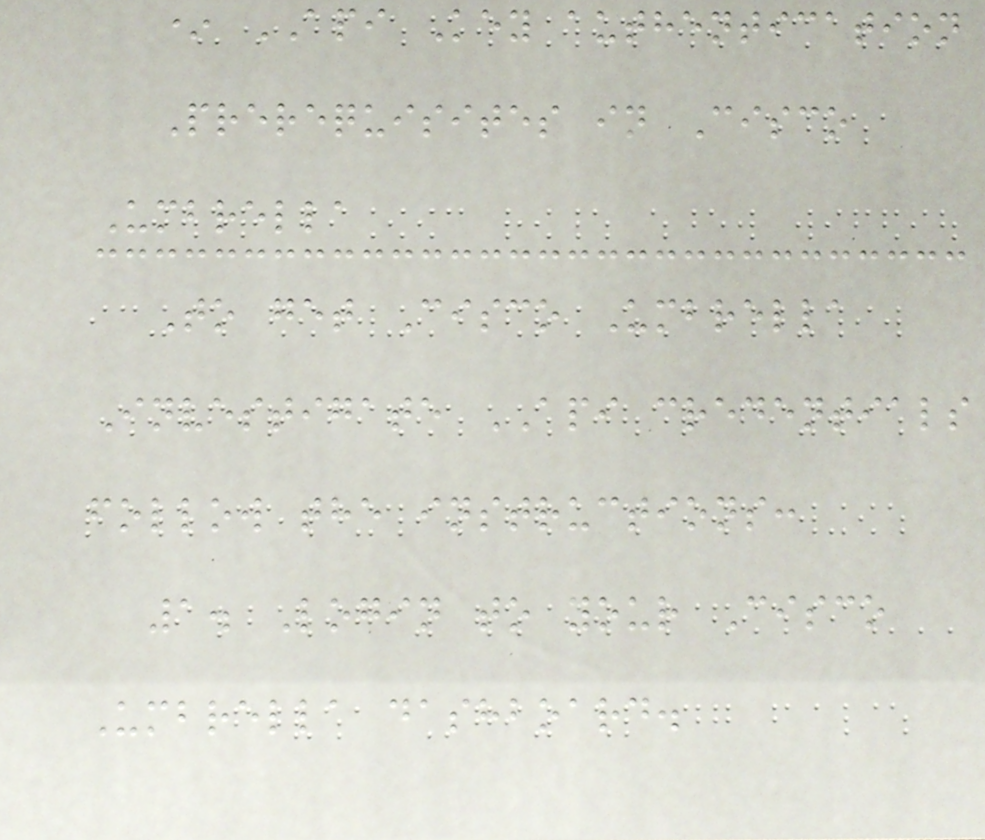* API Key authentication
Prerequisites in Cisco
Umbrella
To get Cisco Umbrella
Investigate API credentials
follow the instructions:
1. Login to your Cisco
Umbrella dashboard.
